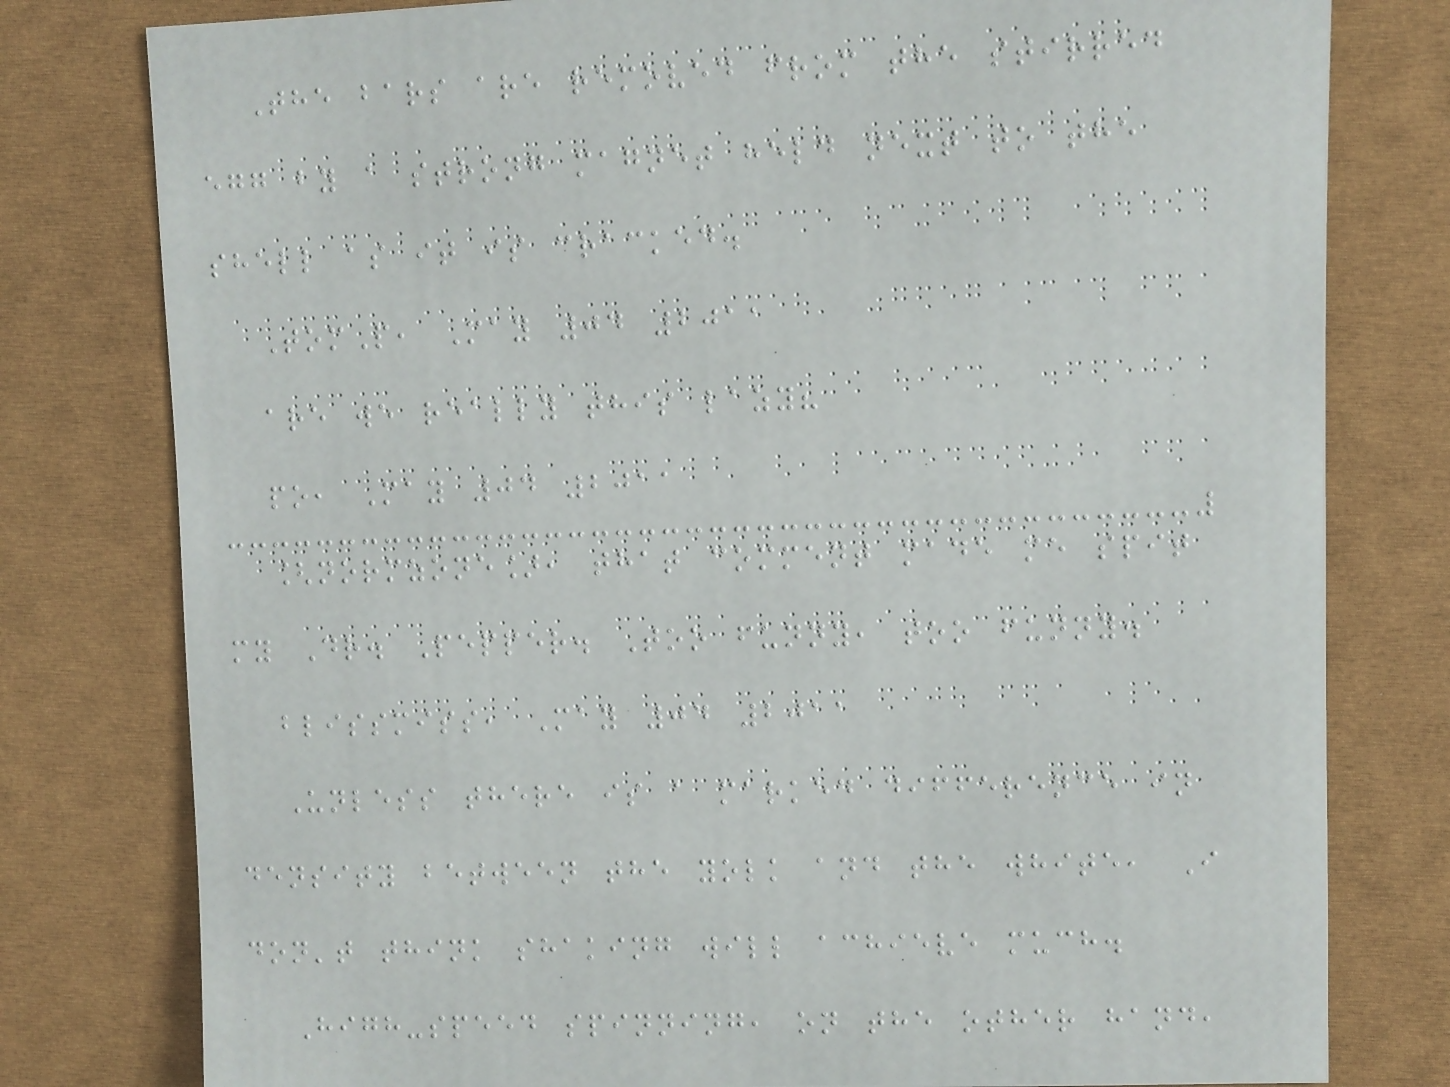The bars are removed from the stirred
egg by a strong magnet held next to the
shell as it is cracked.
TomP, May 04 2011
are we really this lazy?
po, May 04 2011
[normzone], that comment made me spit
my Dr. Pepper. Too funny, too funny.
blissmiss, May 04 2011
Unless there is a marked difference in
density between the yolk and the white, I
don't think shaking will achieve much.
High-speed spinning, on the other hand,
